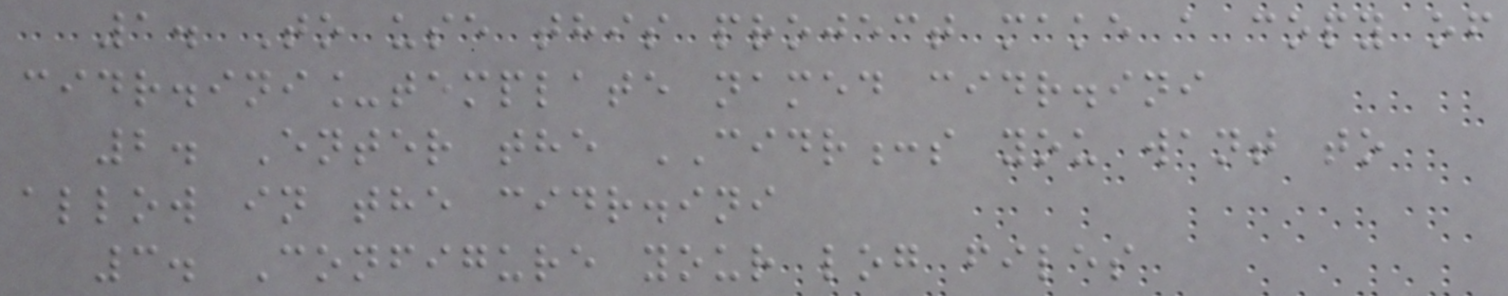1. To use this project make a copy of
cidr.ini_template named cidr.ini
2. Enter the CIDR:s you want to
allow in the cidr.ini
3. Configure your log files
